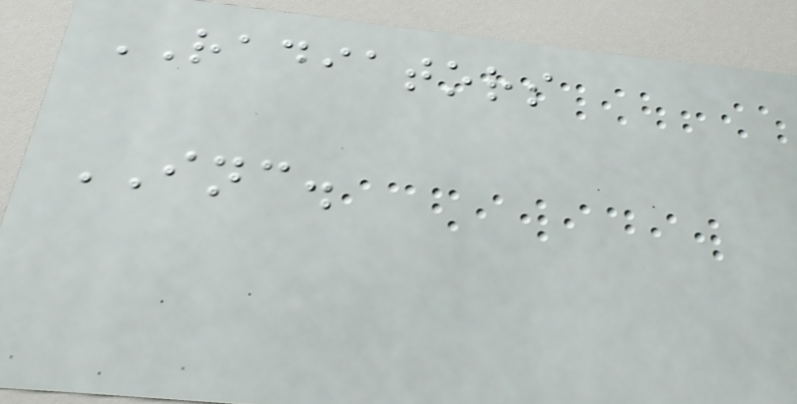RADIATORS
INC.
